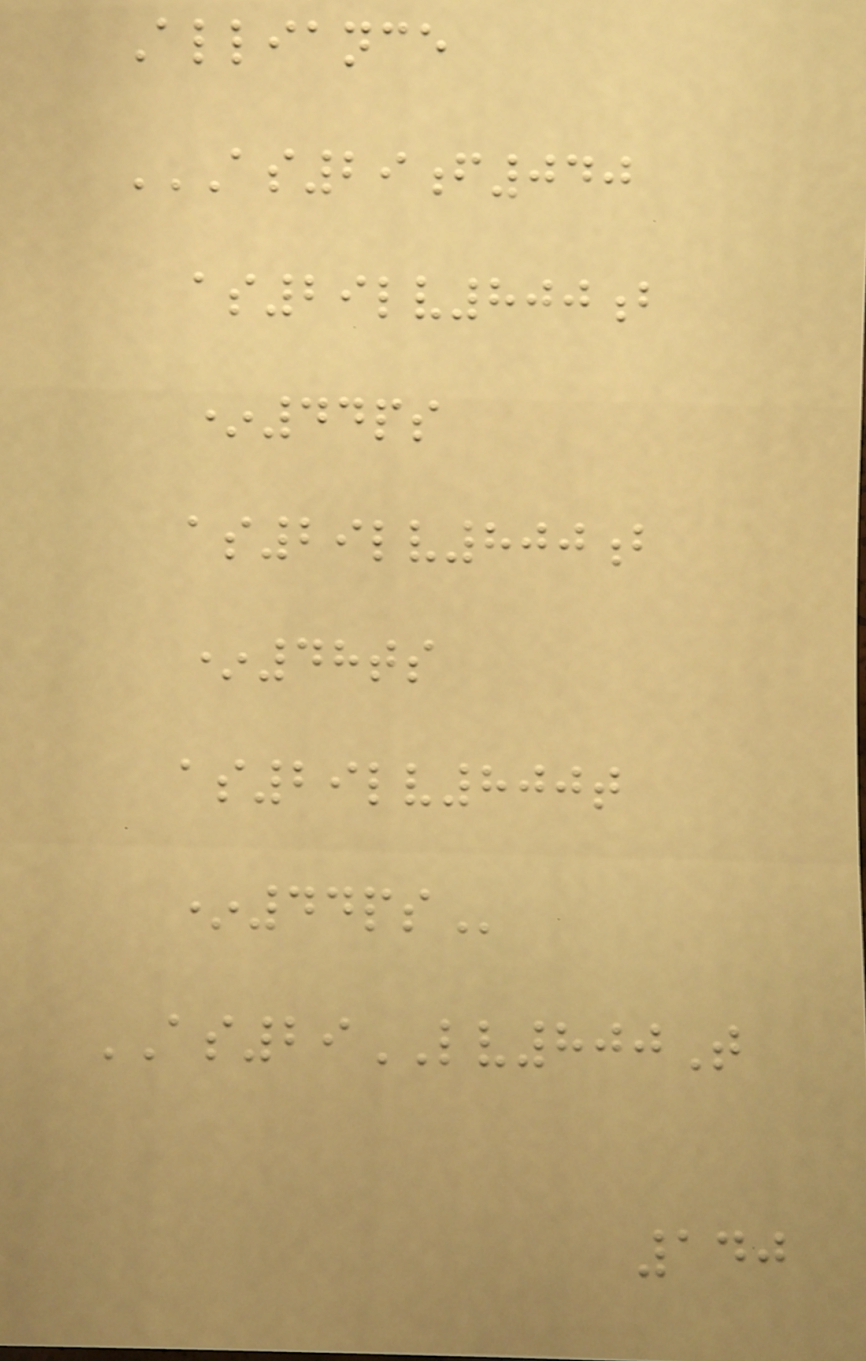Alliance
AS29F040
AS29LV800B
*44PS
AS29LV800B
*48TS
AS29LV800T
*44PS
AS29LV800T
140
